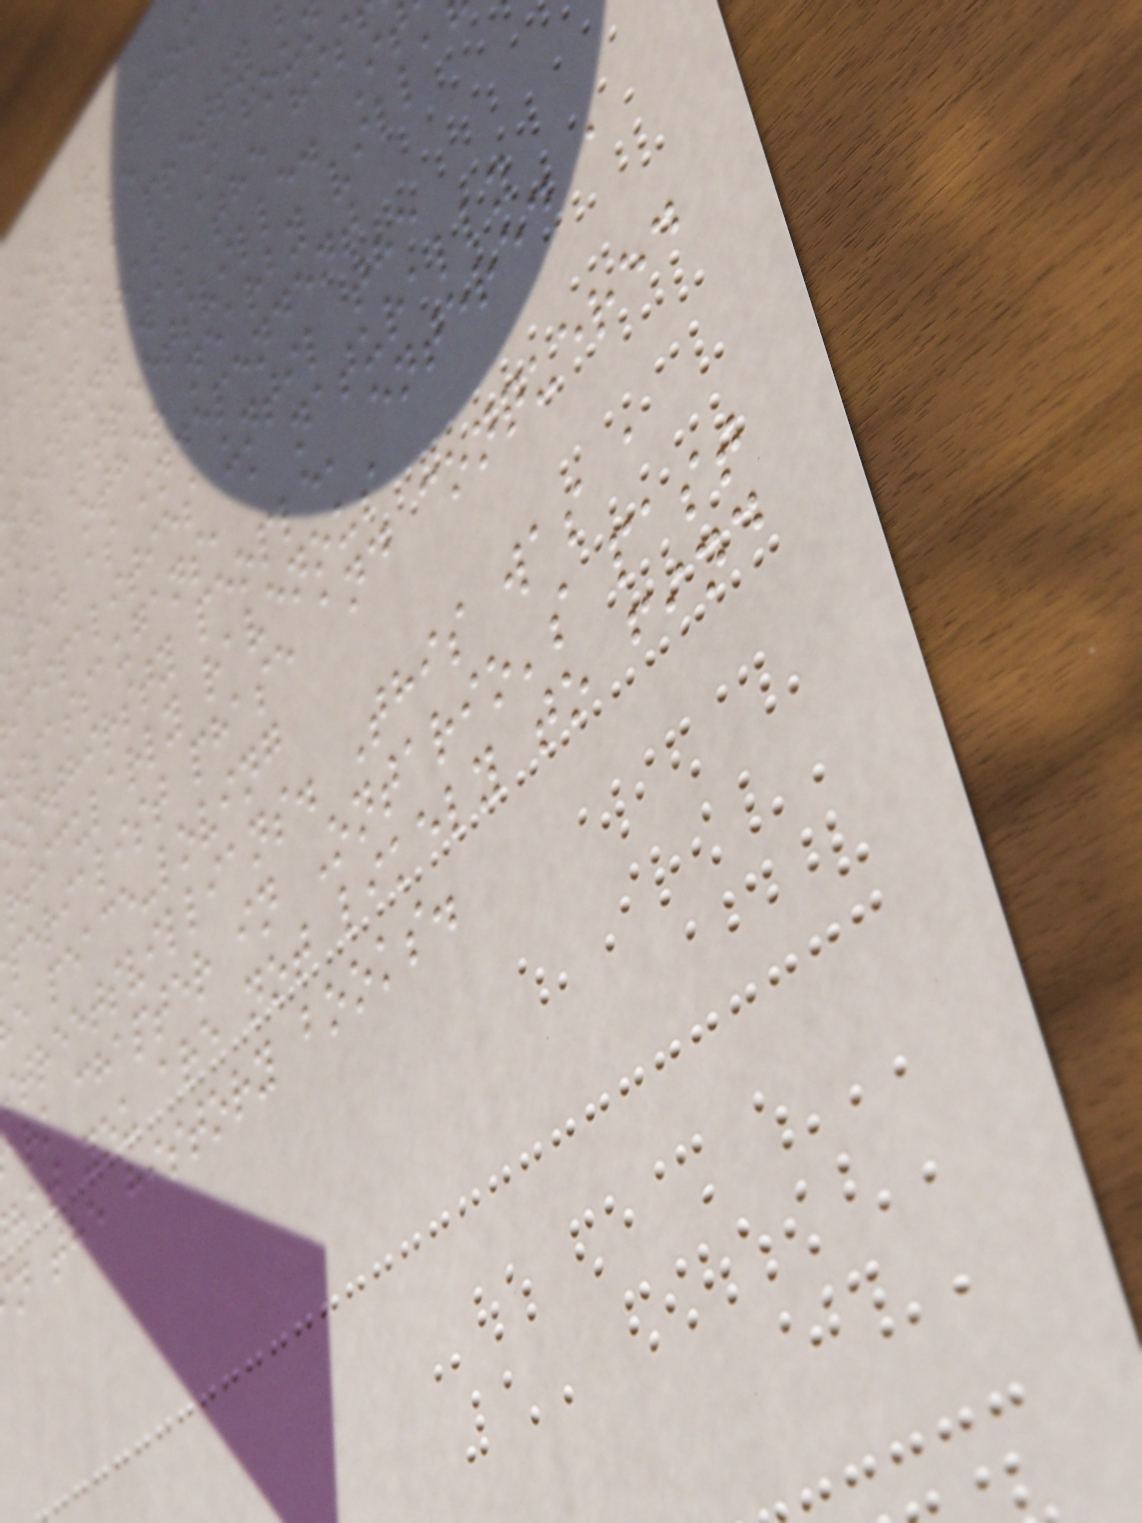een & Thom
etsville
is is a pretty
, but what I fou
resting was the his
nd Streetsville. It
ral other nearby villa
sted as independent
icipalities until the
ssassaugans, a naturally
oodthirsty people, entered a
rticularly ravenous
perialist phase and conquered
e peace-loving
streetsvillians. This was a
ark chapter in Ontario's past
hat you are not likely to find
n the history books.
